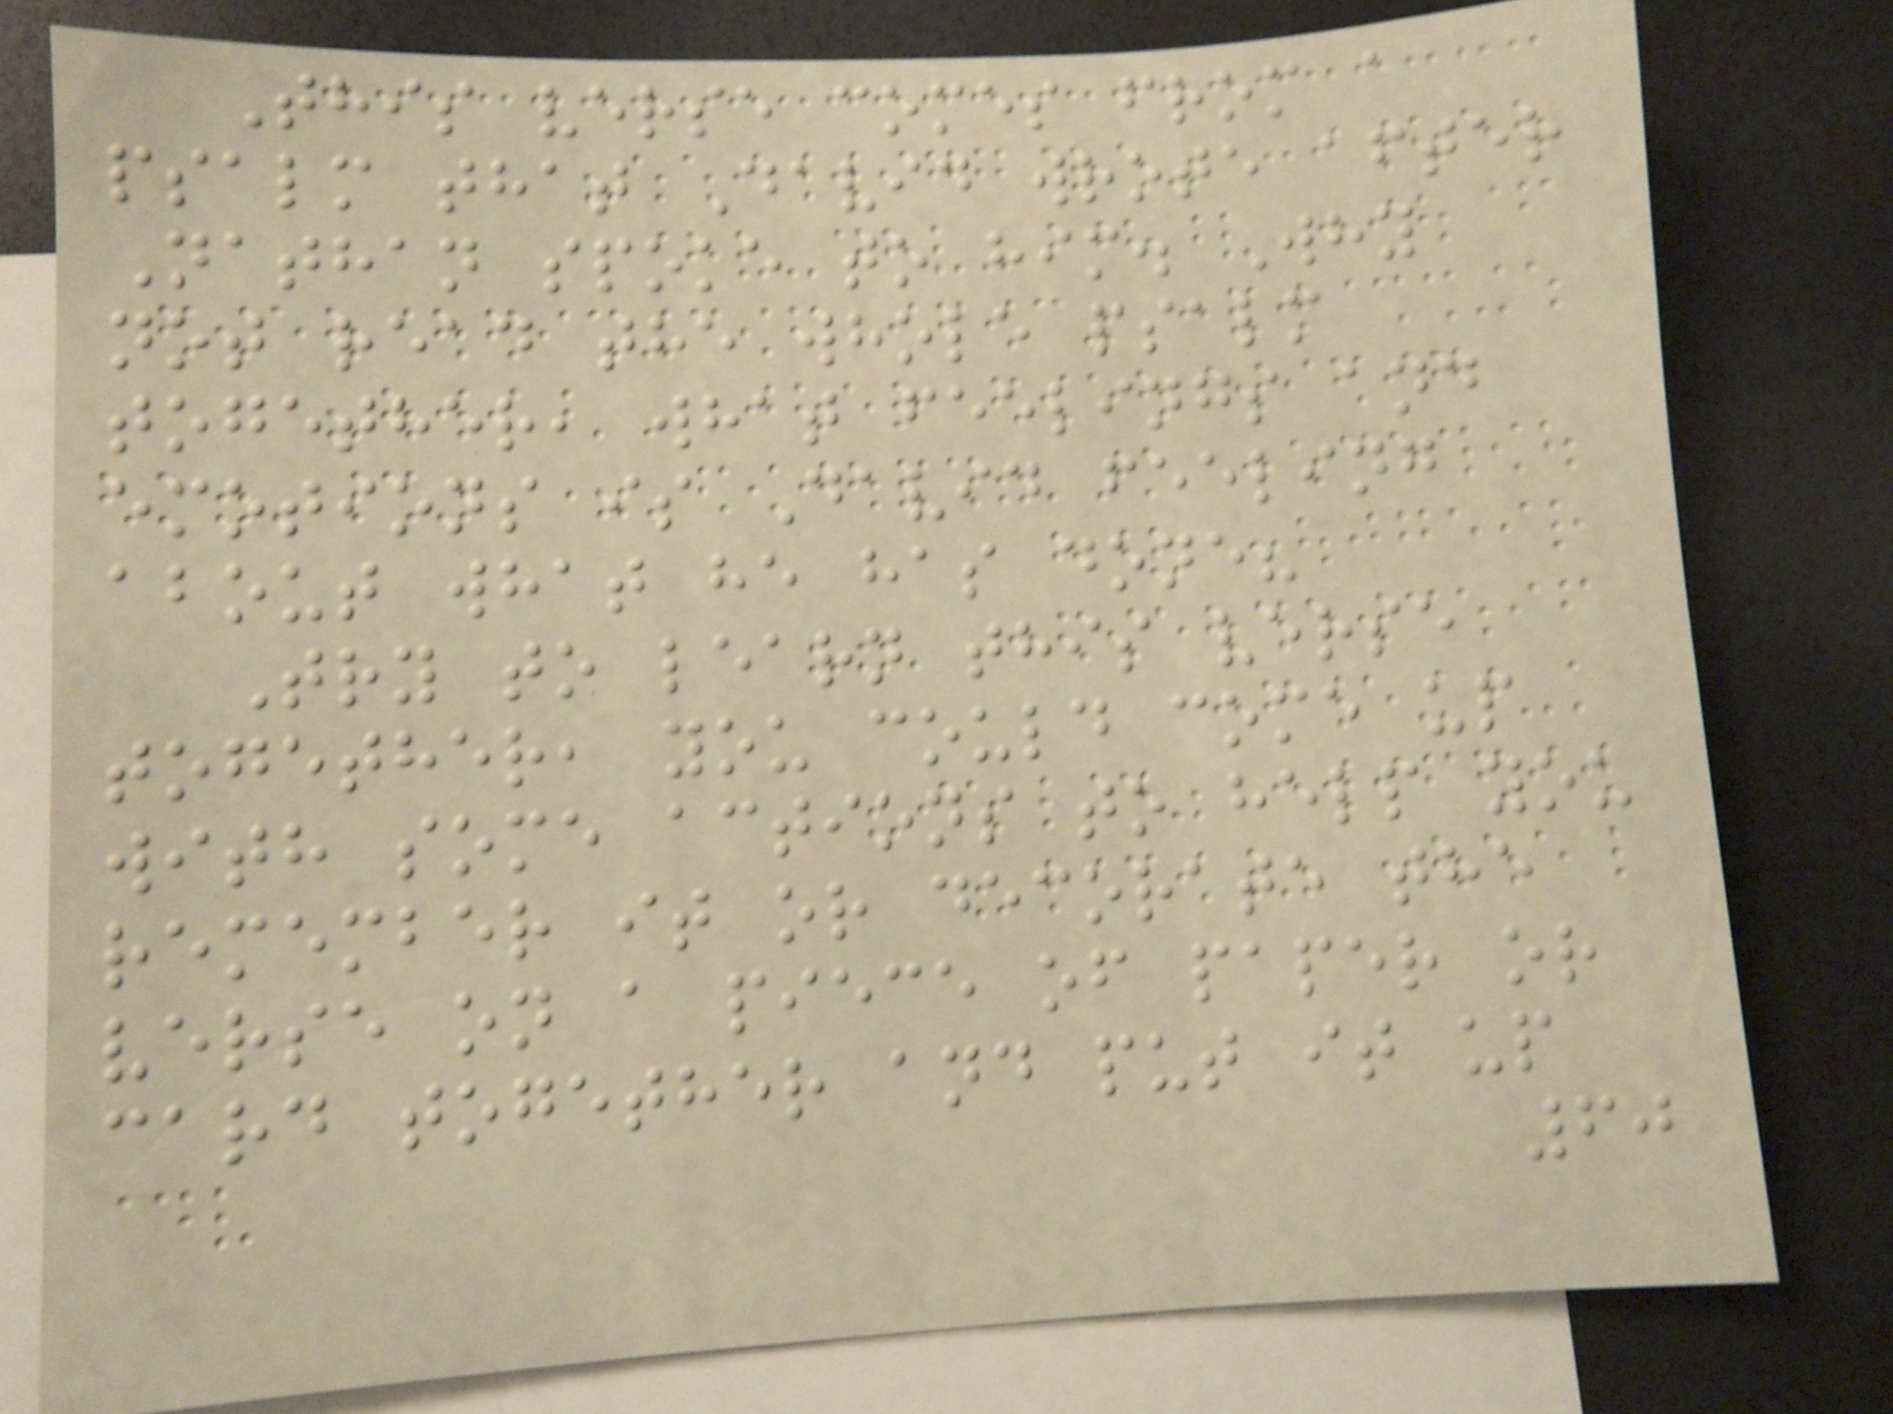This verse comes from a
psalm that David wrote after
Nathan spoke to him. Why
not read the whole psalm
together, what feelings and
emotions is David feeling
about what he has done?
Try to learn this verse
together, you could come up
with some actions to help you
remember it or decorate the
verse on a piece of paper or
card together and put it up
60
